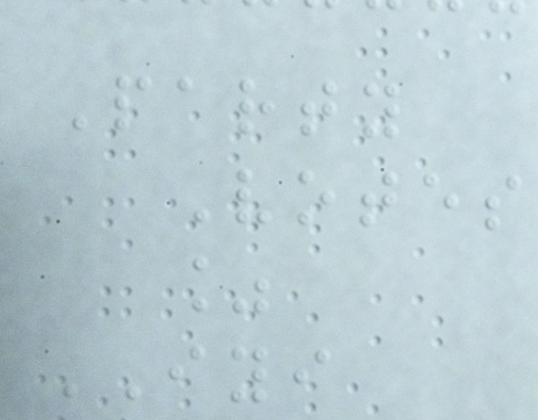Party
Votes
%
IYI
